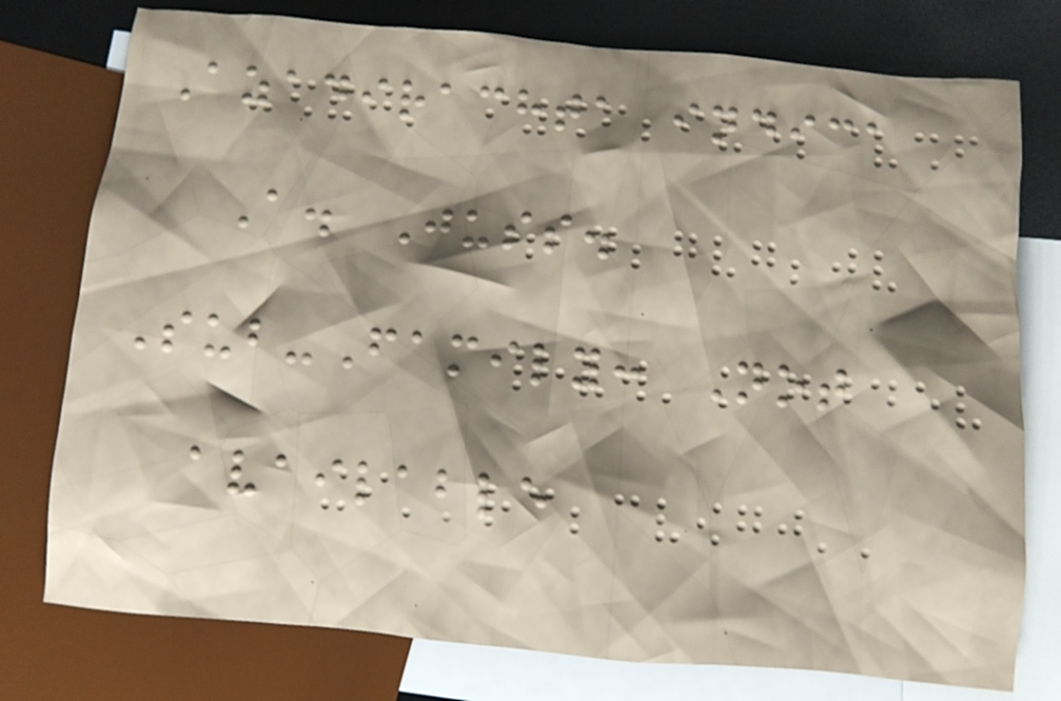Azadirachta indica
A. Juss.
Sub-Family: Not
available
